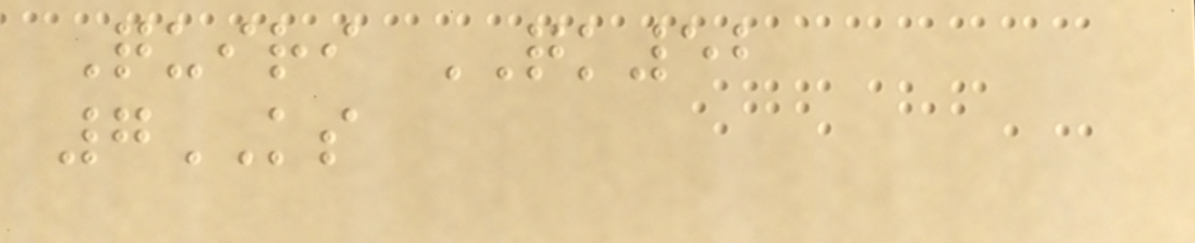Quiri QK52
7KS
